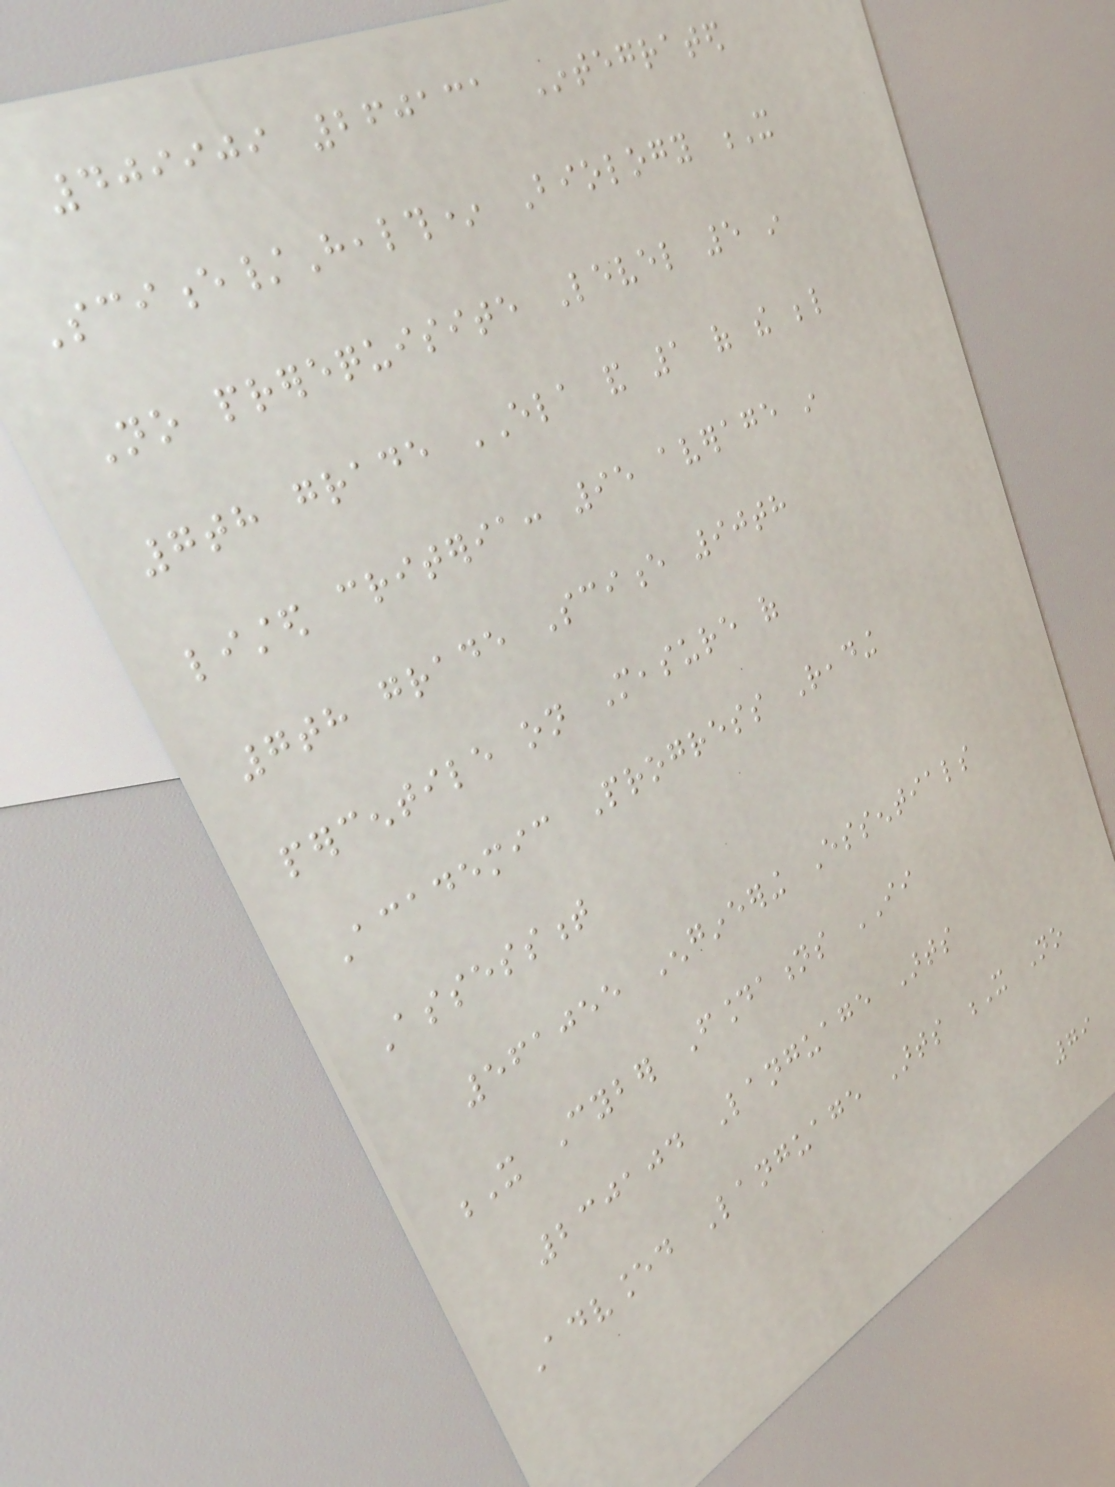409909 260131 Integrated
Science/Health* Biology X
No prerequisite Level 5 in
7th grade ELA and 1 of the below
listed criteria: 95 average in
7th grade Science 90th
percentile on Measure of
Academic Progress Reading
Assessment
561055 Engineering Essentials
X Cyber Foundations II
230104 Language Arts
Advanced Language Arts X No
79
